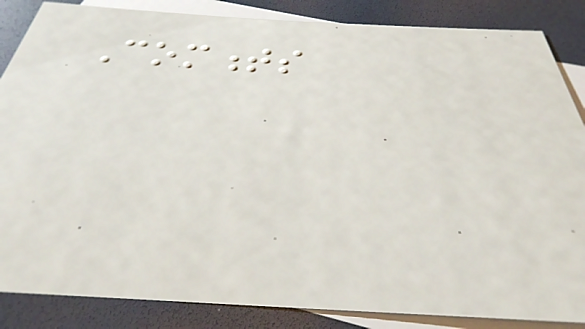Comments
